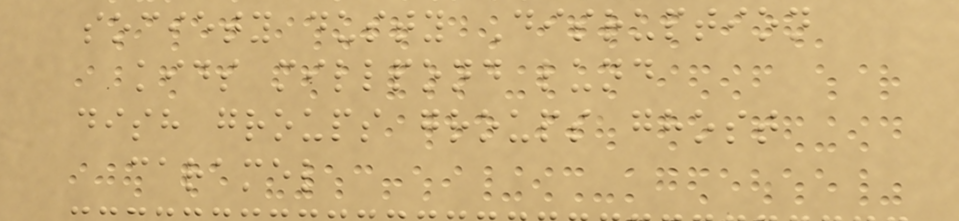society dusty Disruption
kids millpond lund
dish groups groups ghost
caramel
